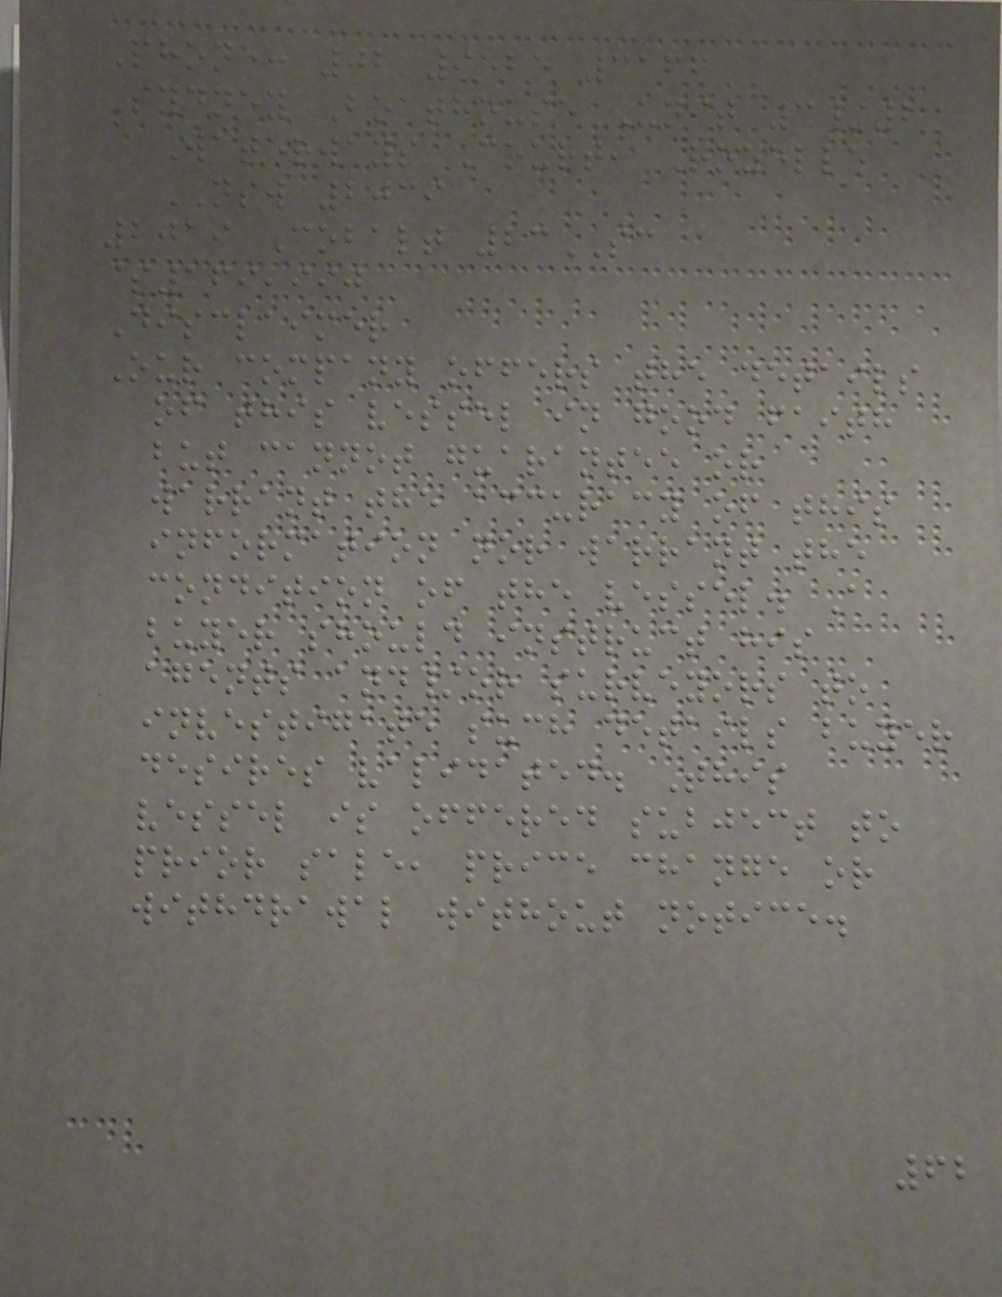Phone: 02 9525 3166
Sydney Boathouse Unit 3/2
Waterways Court, Rozelle
NSW 2039
2019 Cobalt 23SC
$169,990
Disclaimer
Our company offers the details
of this vessel in good faith
but cannot guarantee or
warrant the accuracy of this
information nor warrant the
condition of the vessel. A
buyer should instruct his
agents and/or surveyors to
investigate such details buyer
desires validated. This
vessel is offered subject to
prior sale, price change or
withdrawal without notice.
62
